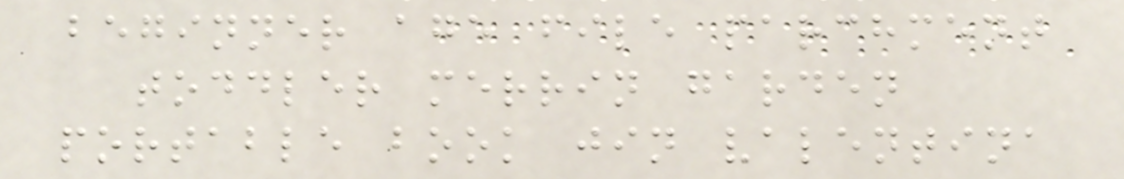beginner age file parchment
toddler merrin garden
portable book jin valentina
